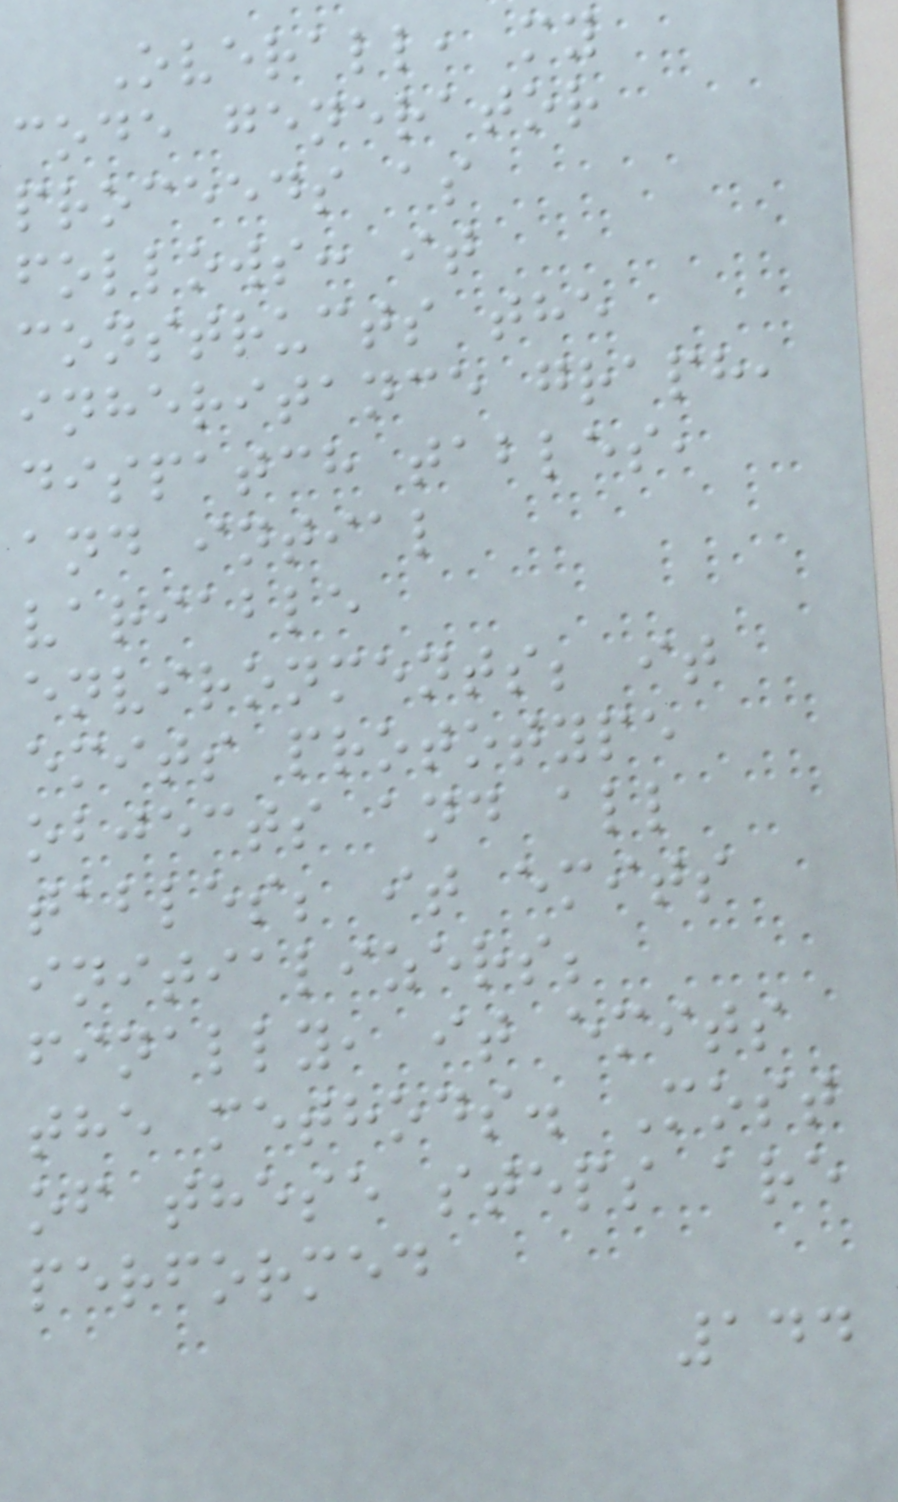Overall, my
code generator
proceeds as
follows: it
constructs the
inheritance graph,
dispatch tables,
and intial
variable
environments; it
emits prototype
objects and all
tables; it emits
initializers;
finally, it emits
the methods. Most
of these steps are
performed
144
